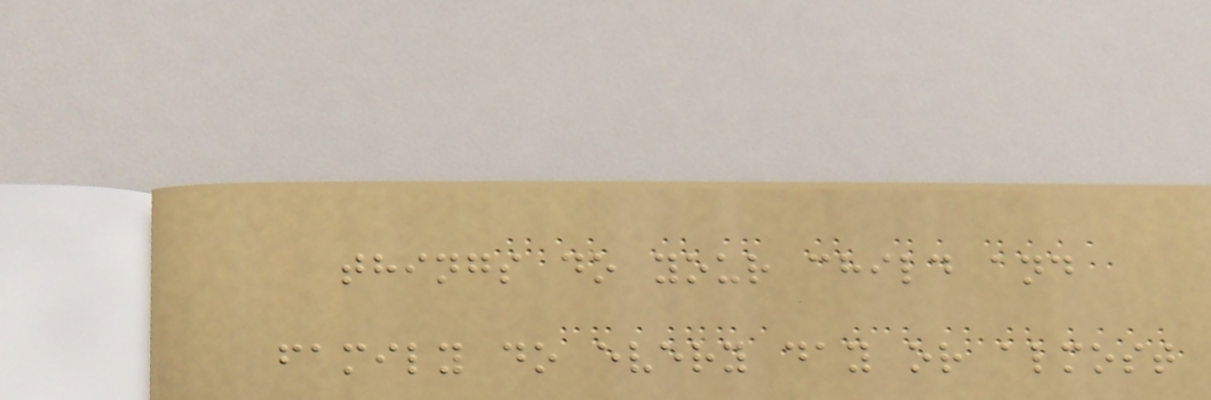things do your child and
family do every day or almost
